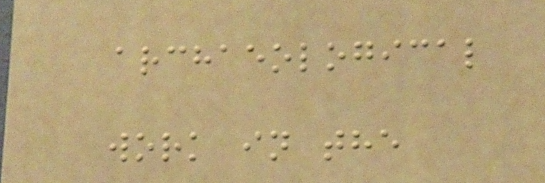archaeological
work in the
